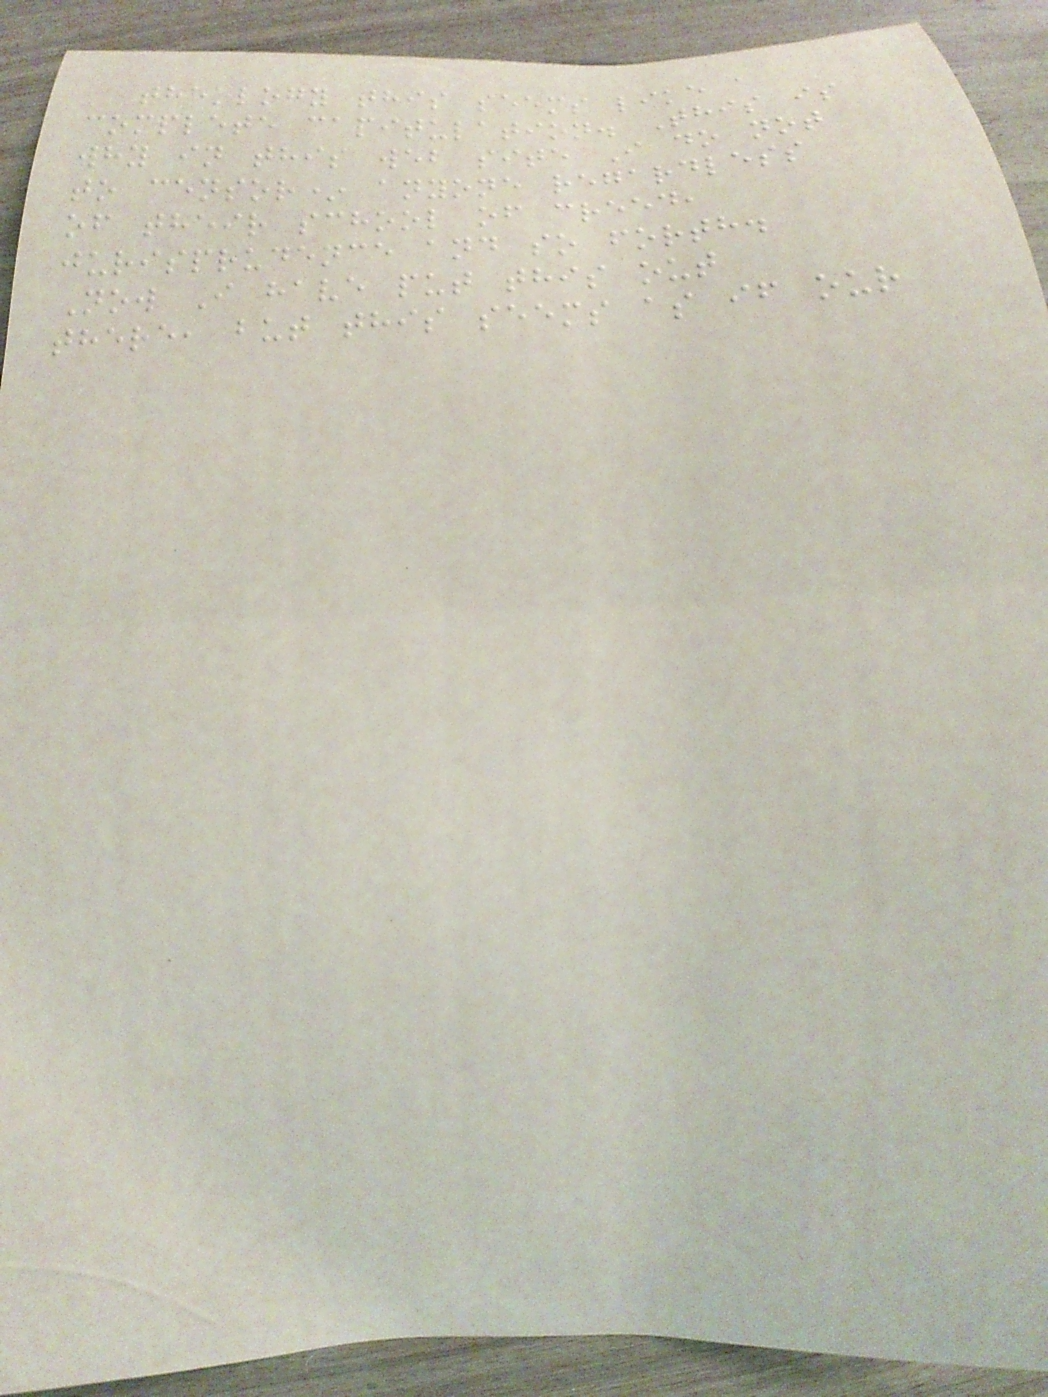theology this seems like a
complete capitulation. This is
why in this web site I do not
to censor* anyone regardless
of their school of creed,
jurisprudence and so forth.
Now I have put this out
there, but this seems as if our
